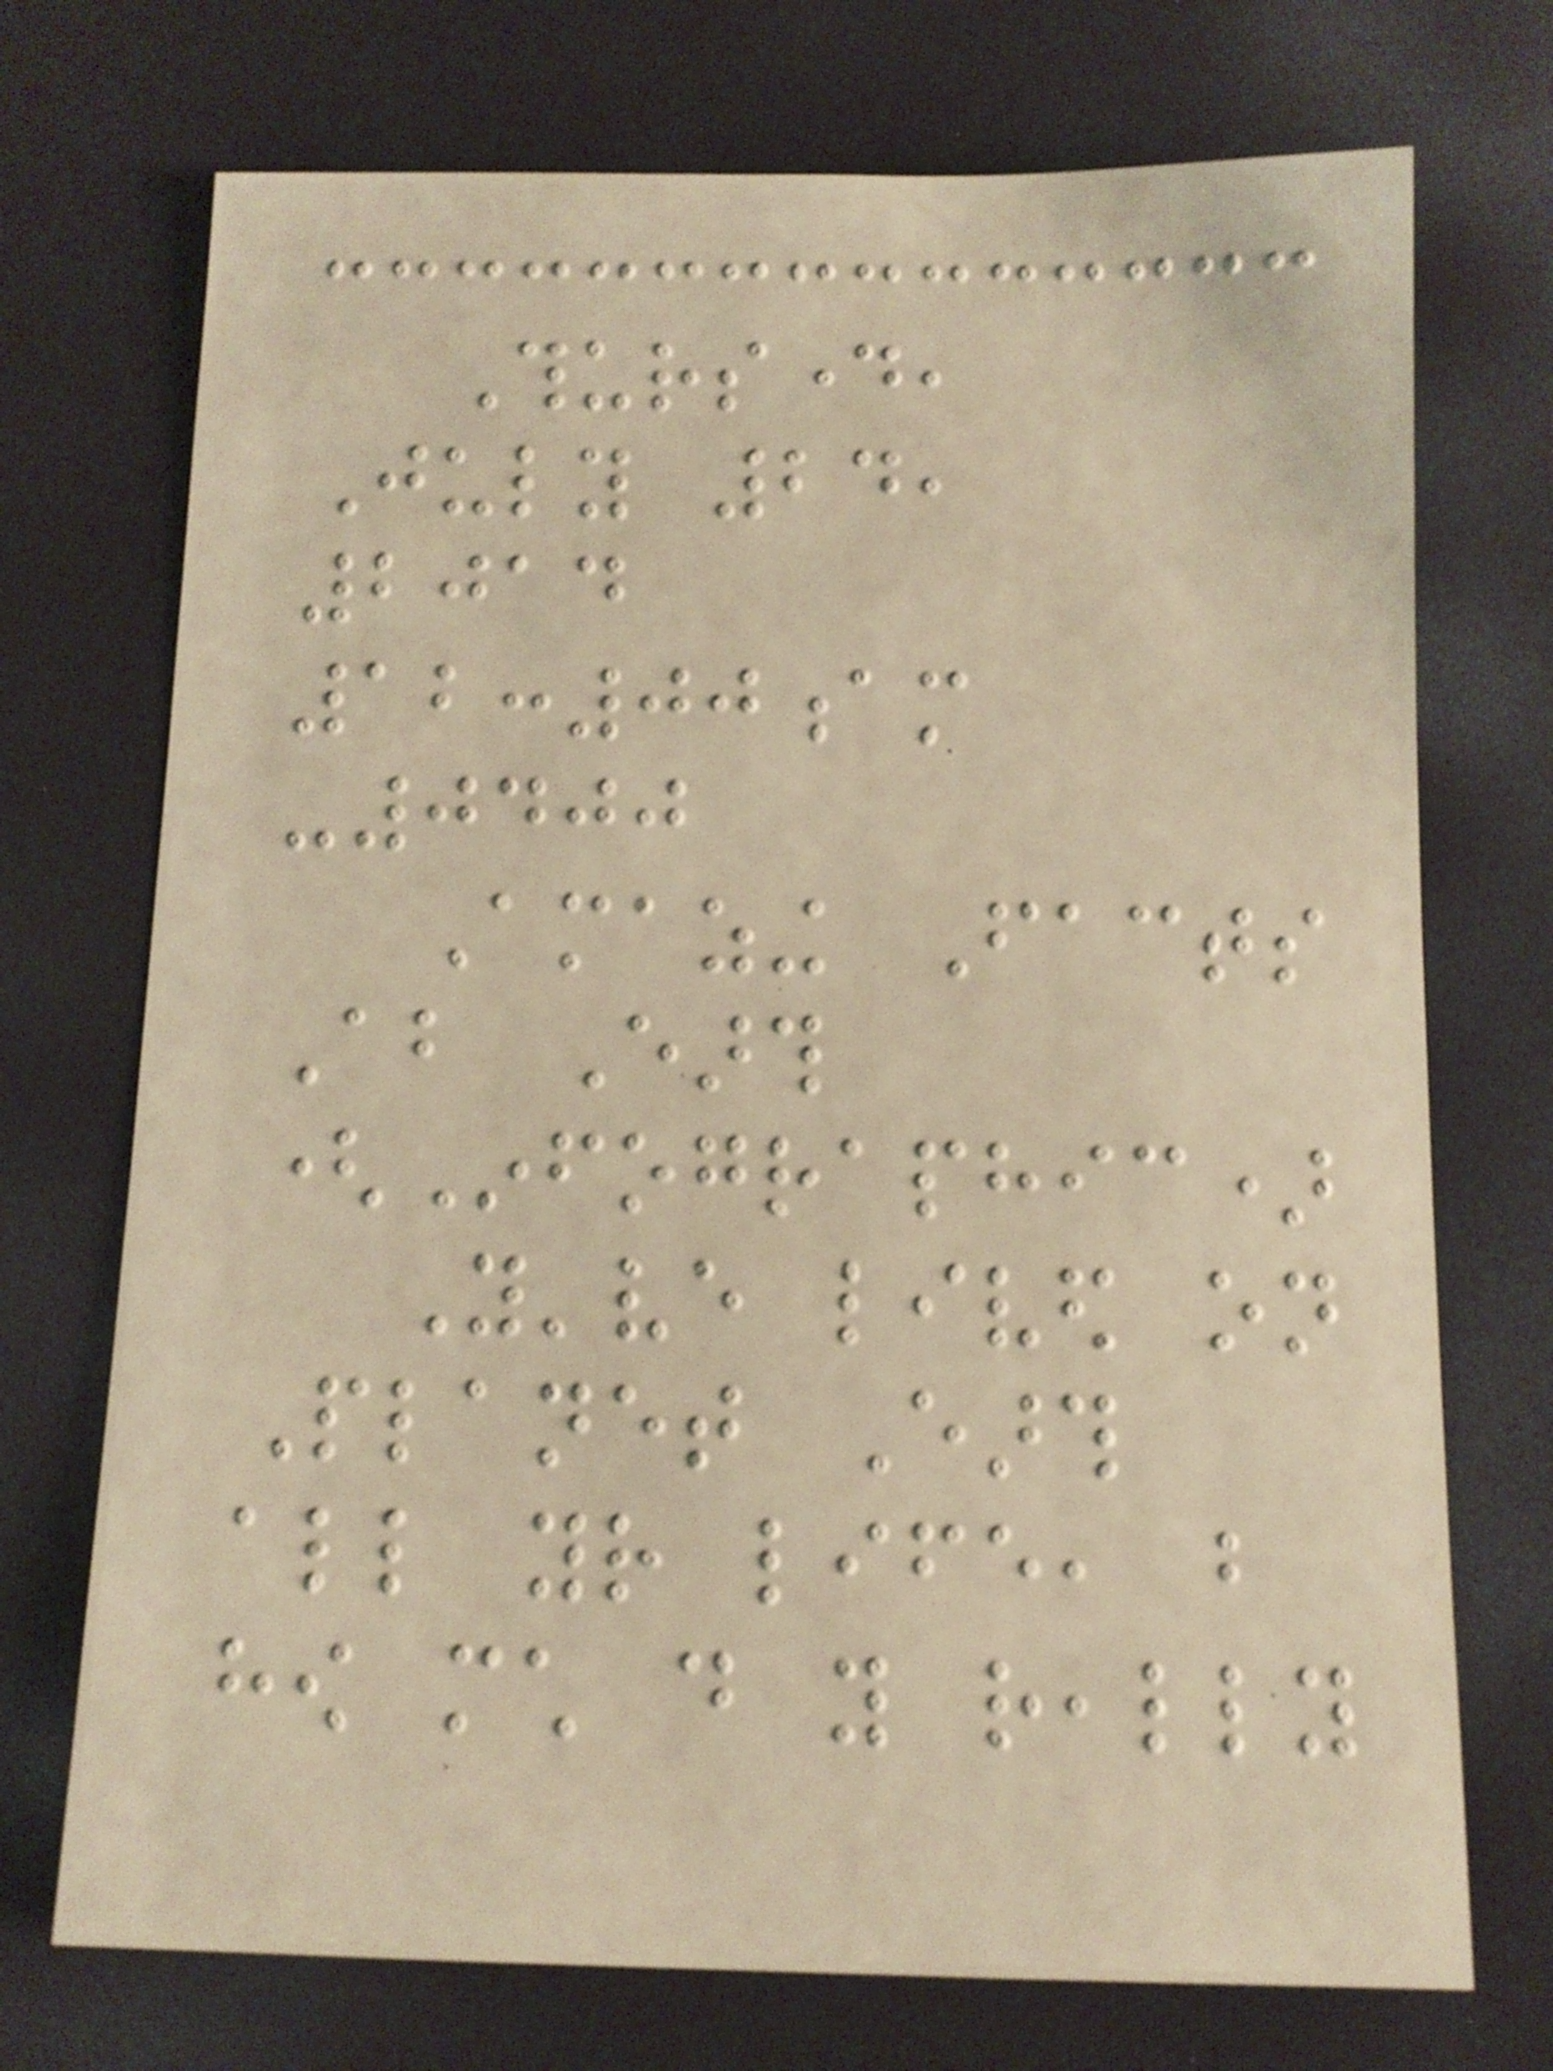Thursday,
July 24,
2014
12:00am
-0400
Amazing Facts
About Earth
(Infographic)
You've lived on
Planet Earth
all your life, but
how much do you really
